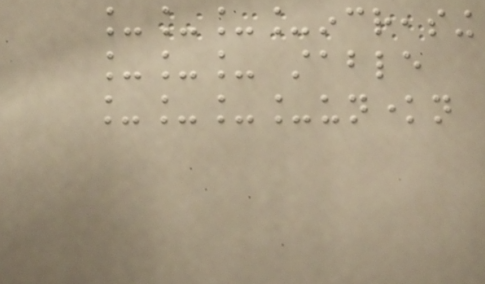____increasing
___ stable
____unknown
